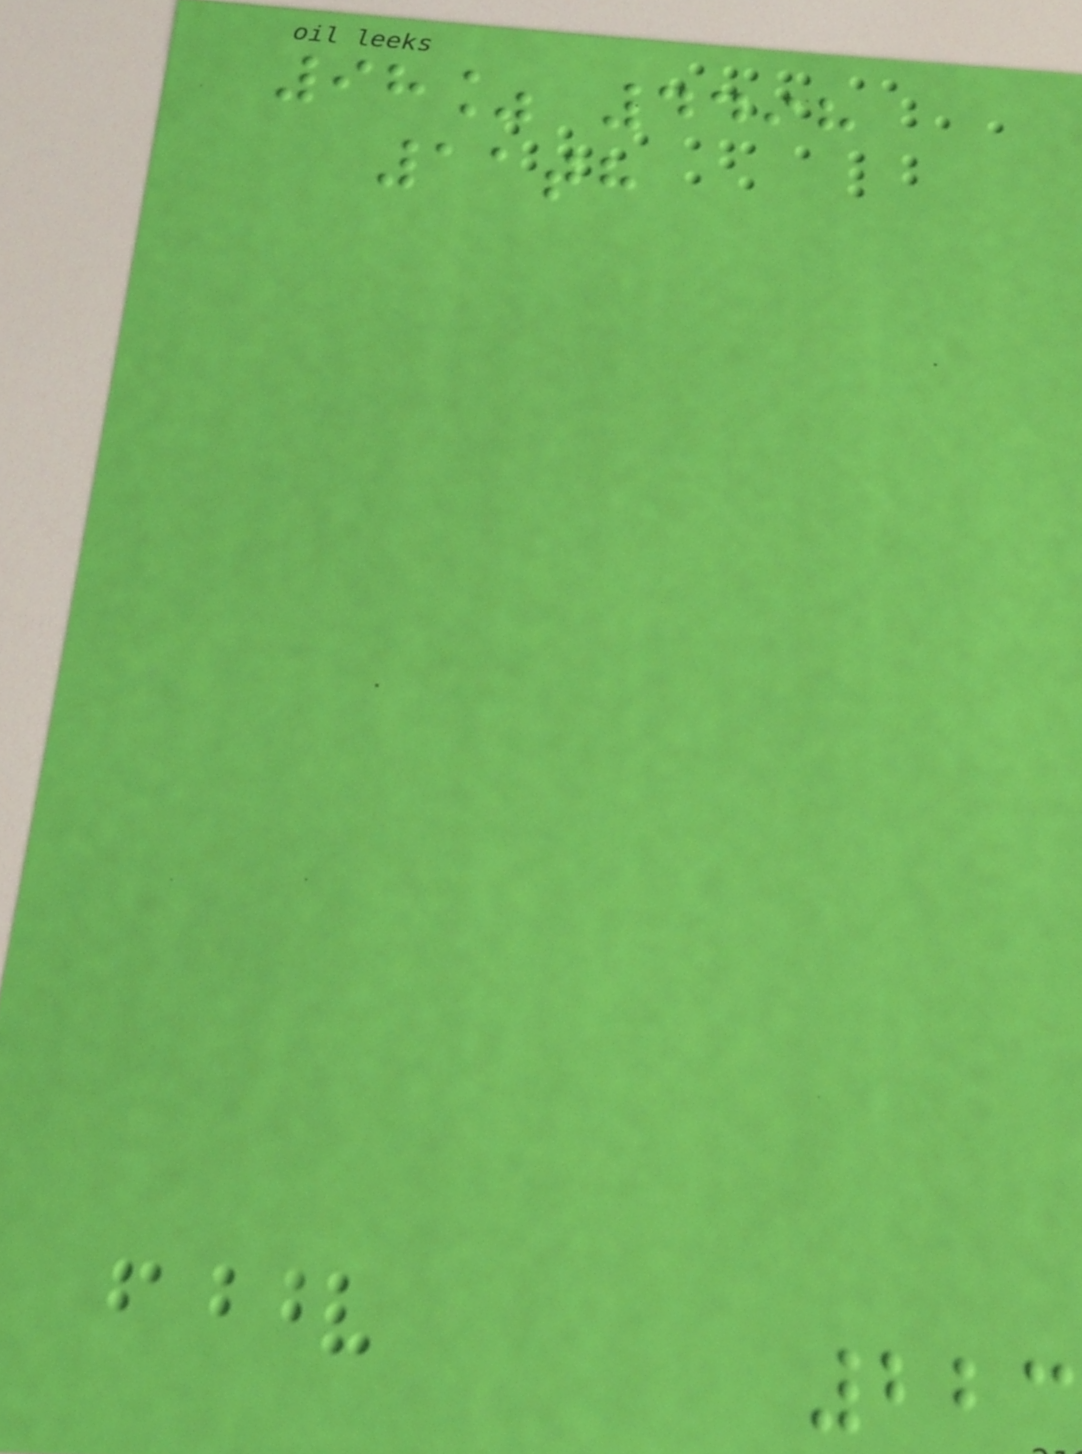98% 4498
11th
223
